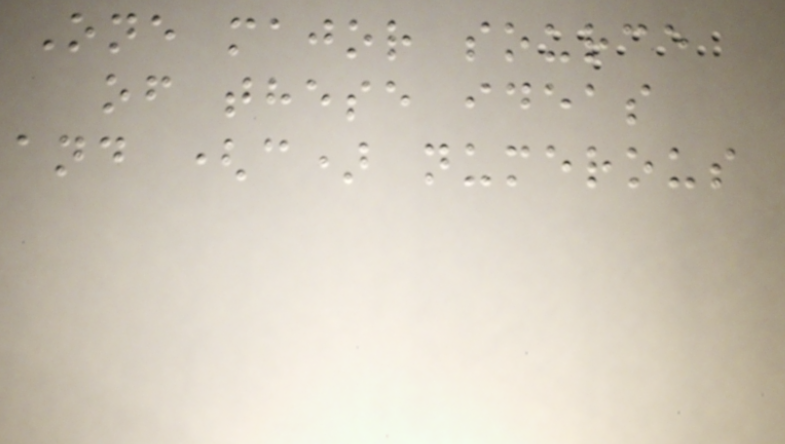One major source
of these ideas
and (c) numerous
